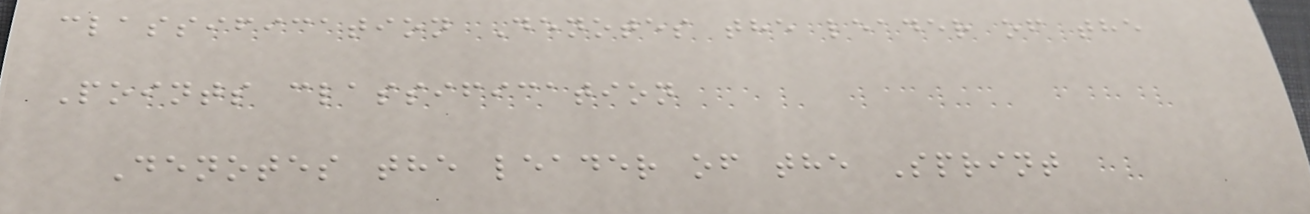classification Denotes the leader of the
Points classification
Denotes the leader of the Sprint
